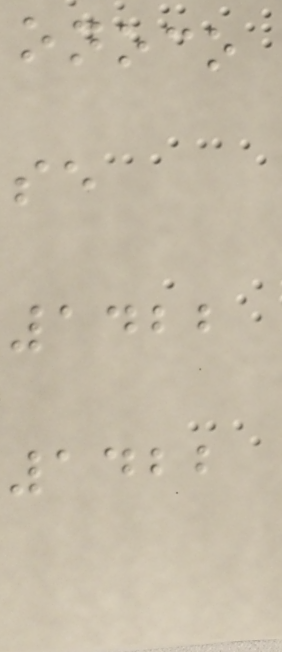onoco
se
1422
1422
